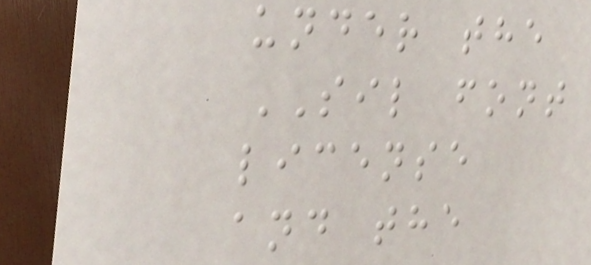under the
SIL font
license
and the
